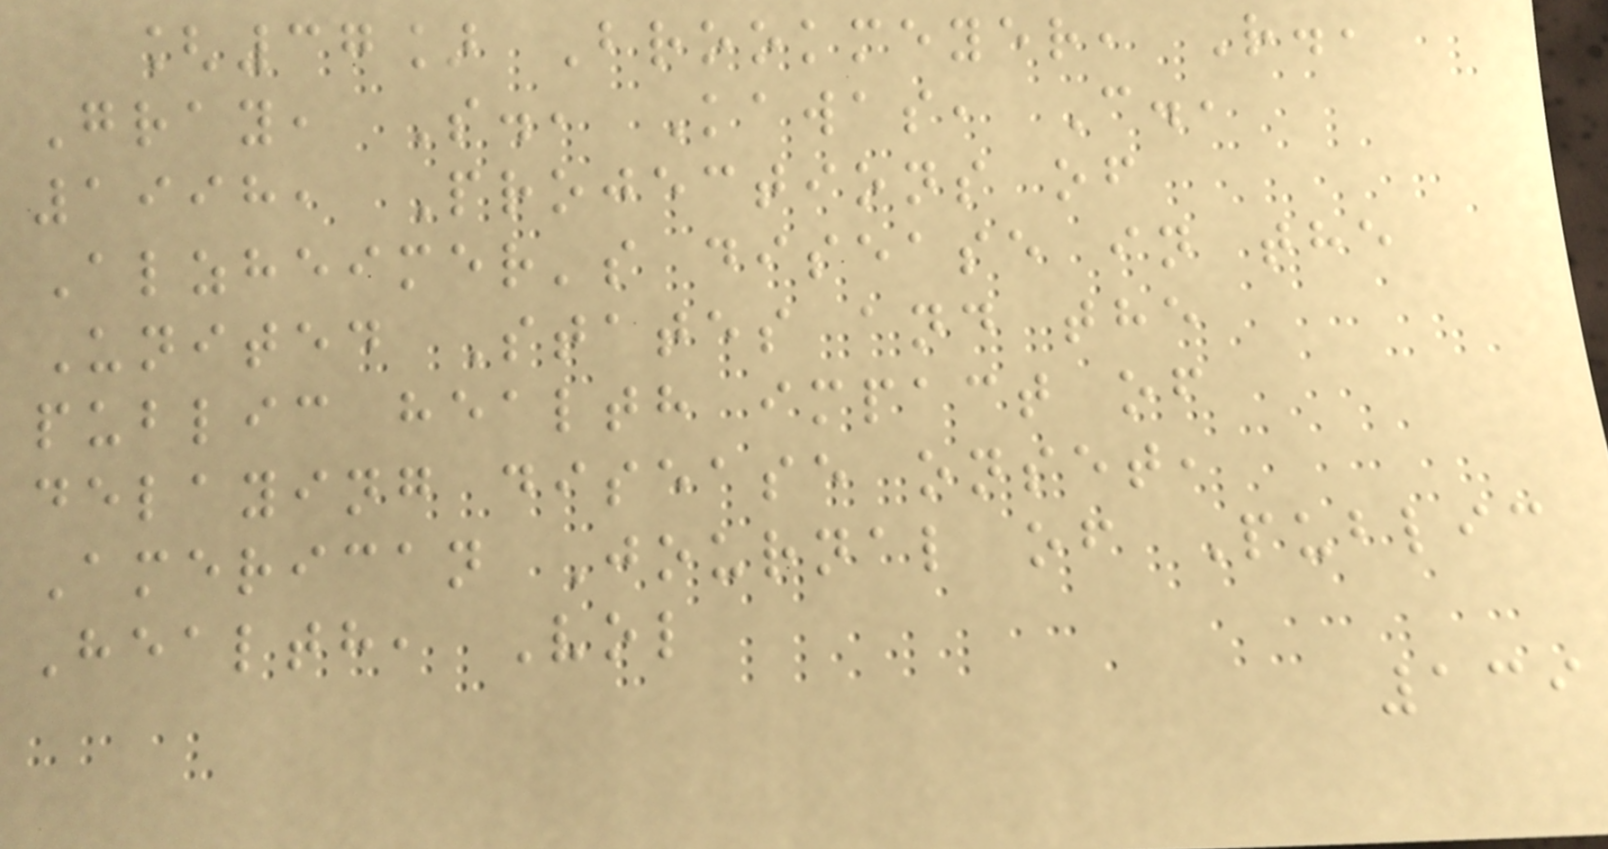[37] Brookmeyer, R.,
Gray, S., Kawas, C.,
1998, Projections of
Alzheimer's disease in the
United States and the
public health impact of
delaying disease onset,
American Journal of Public
Health, Vol
139
